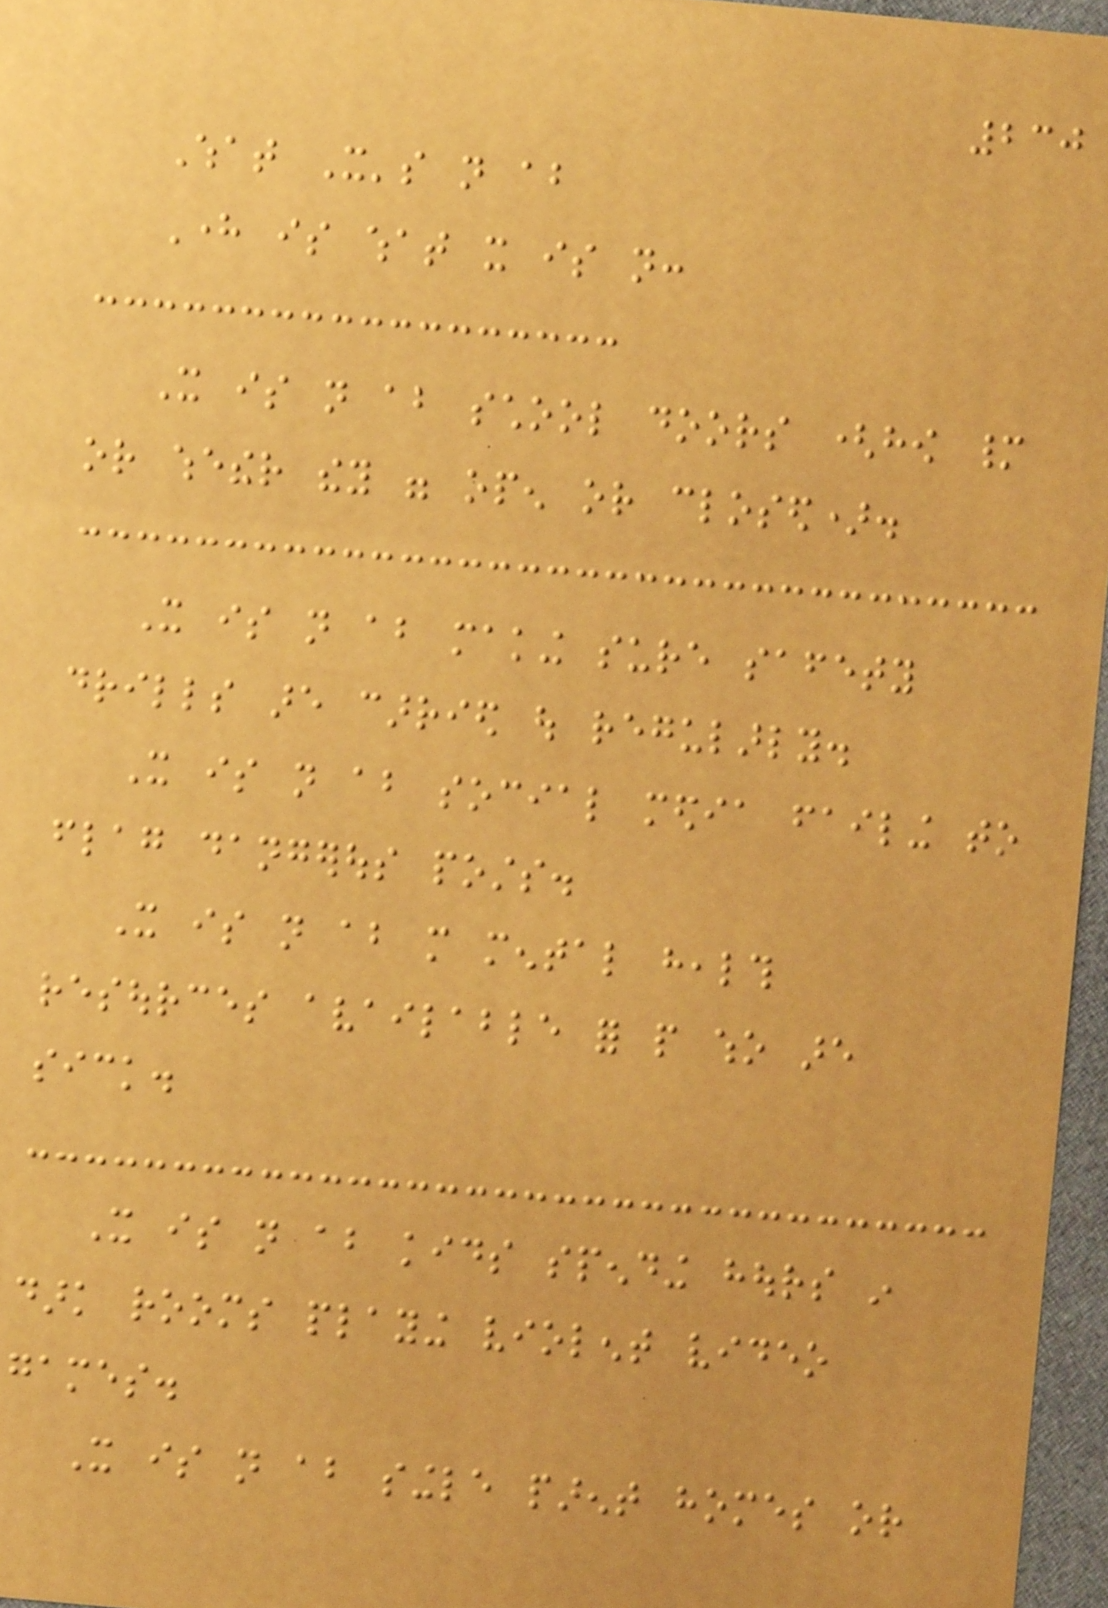230
What It's not about
Here is what it is not:
It is not about school doors (how many
or whether they were open or closed).
It is not about making sure safety
drills are carried out regularly.
It is not about social media failing to
flag dangerous posts.
It is not about more mental health
resources available for people who are
sick.
It is not about kids spending hours in
dark rooms playing violent video
games.
It is not about single parent homes or
